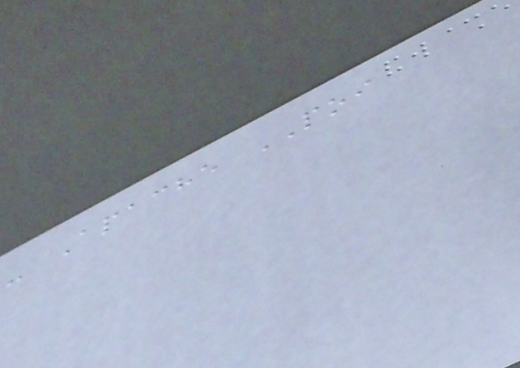- Apache POI
